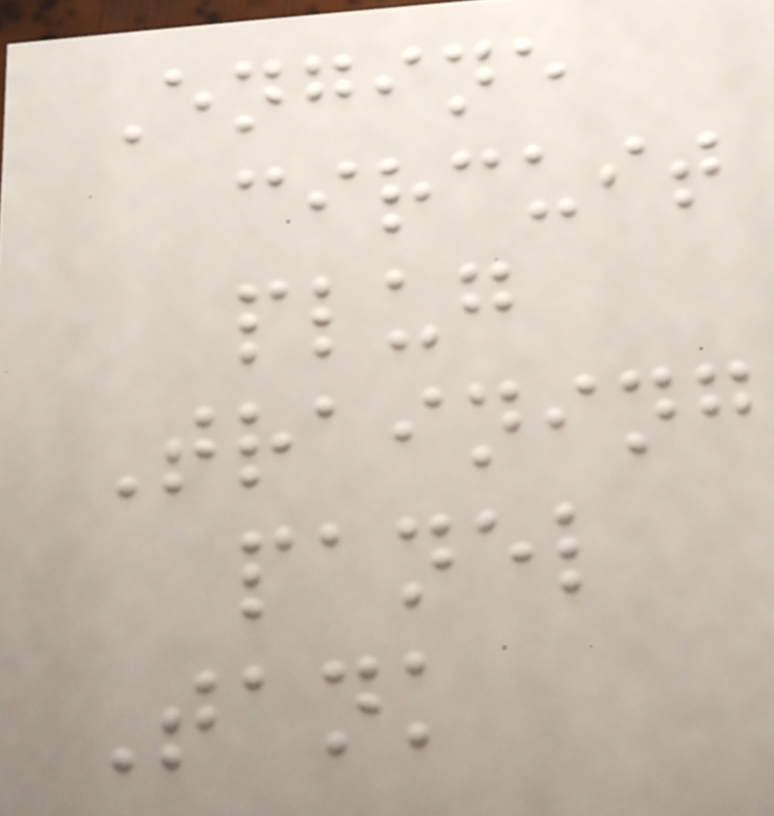Engine
circuit
plug
Training
panel
Tank
